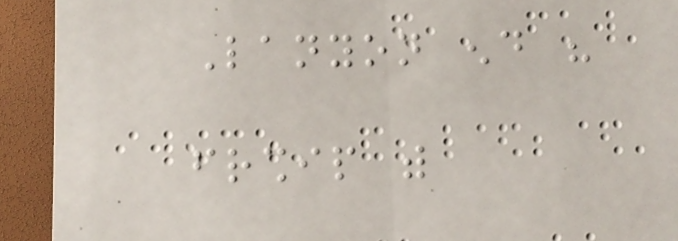Lanyon end his
friendship with
